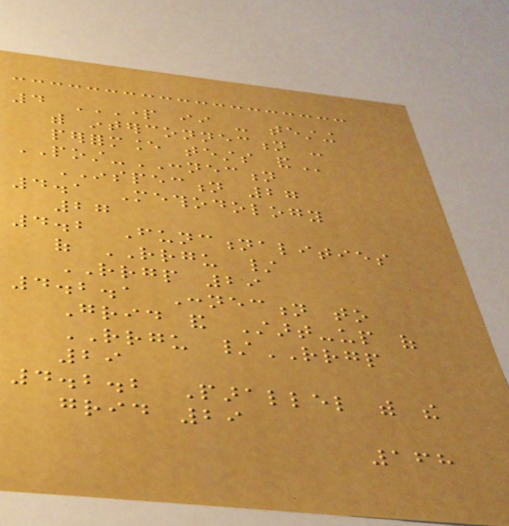4 PART II - TESTING
WITH INTERCONNECTION -
PERFORMANCE TESTS AND
POST-CONNECTION
INSPECTION 27
4.1 Methodology
27
4.2 Functionalities
of RRGU /
RRGP 29
4.2.1 Connection to
Grid and Start-up of
RRGU /RRGP
29
4.2.2 Parallel with the
grid 29
168
